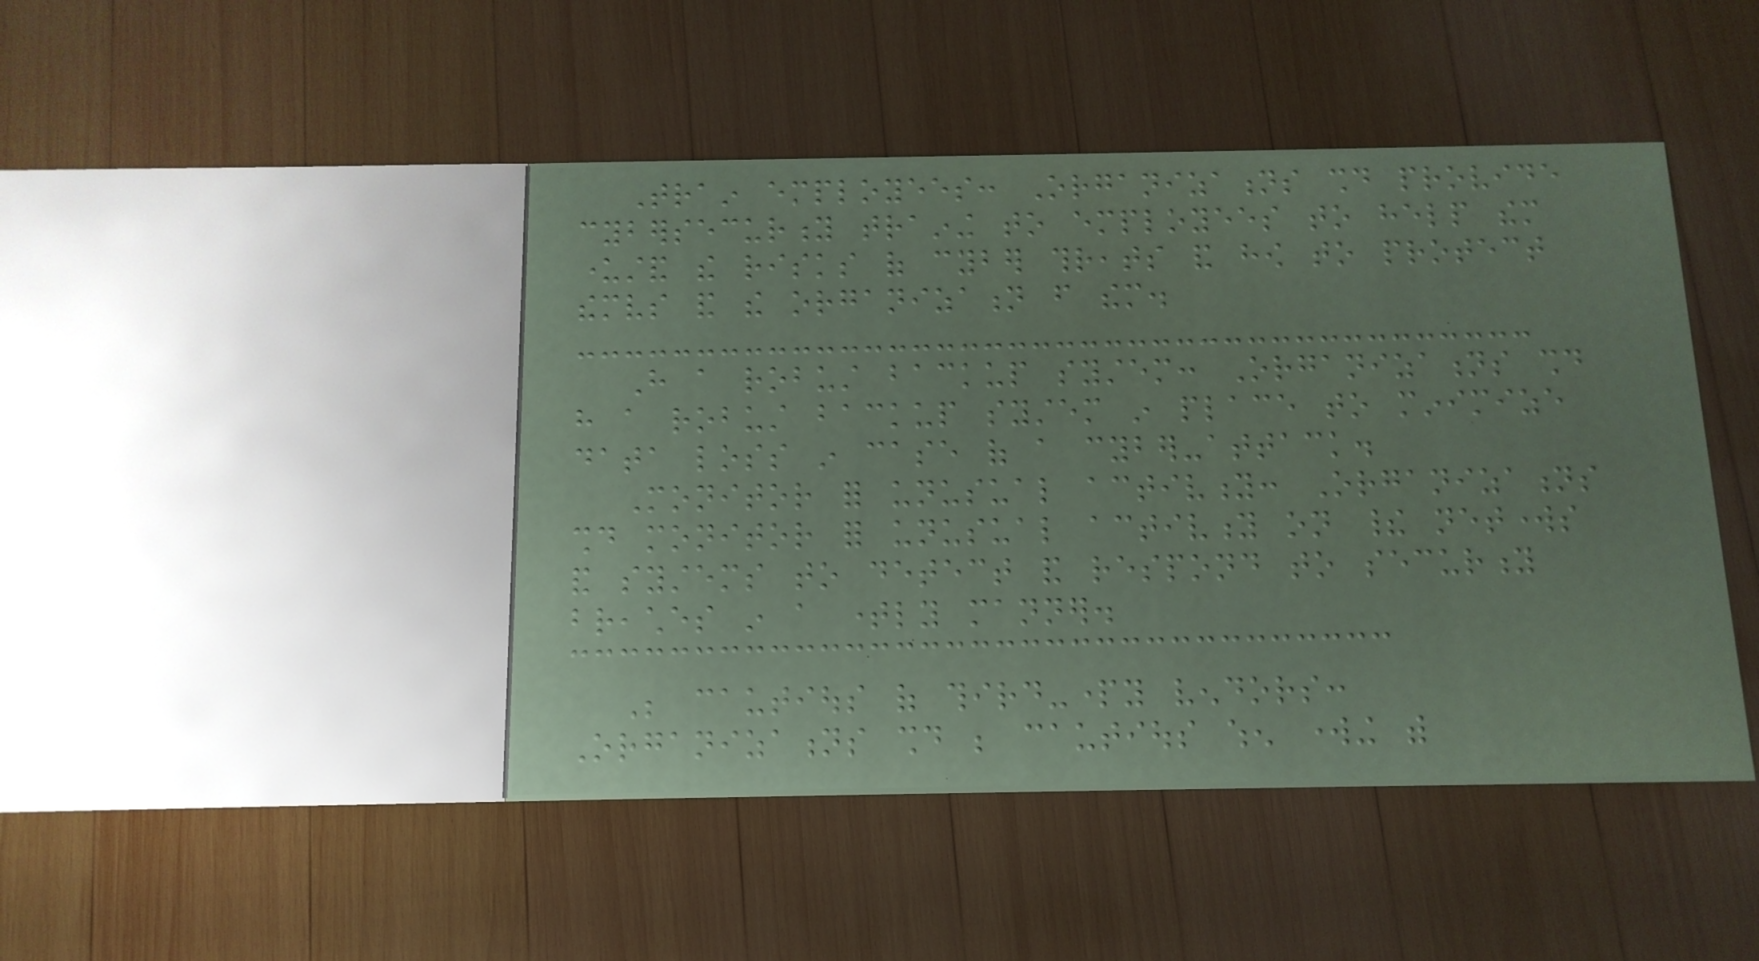Train employees: Organizations should provide
cybersecurity training to employees to help them
understand the risks of cyber threats and how to protect
themselves and the organization from them.
Have a robust backup system: Organizations should
have a robust backup system in place to minimize
data loss in case of a cyber-attack.
Monitor for unusual activity: Organizations
should monitor for unusual activity on their networks
and systems to detect and respond to security
breaches in a timely manner.
Be cautious of third-party vendors:
Organizations should be cautious when working with
